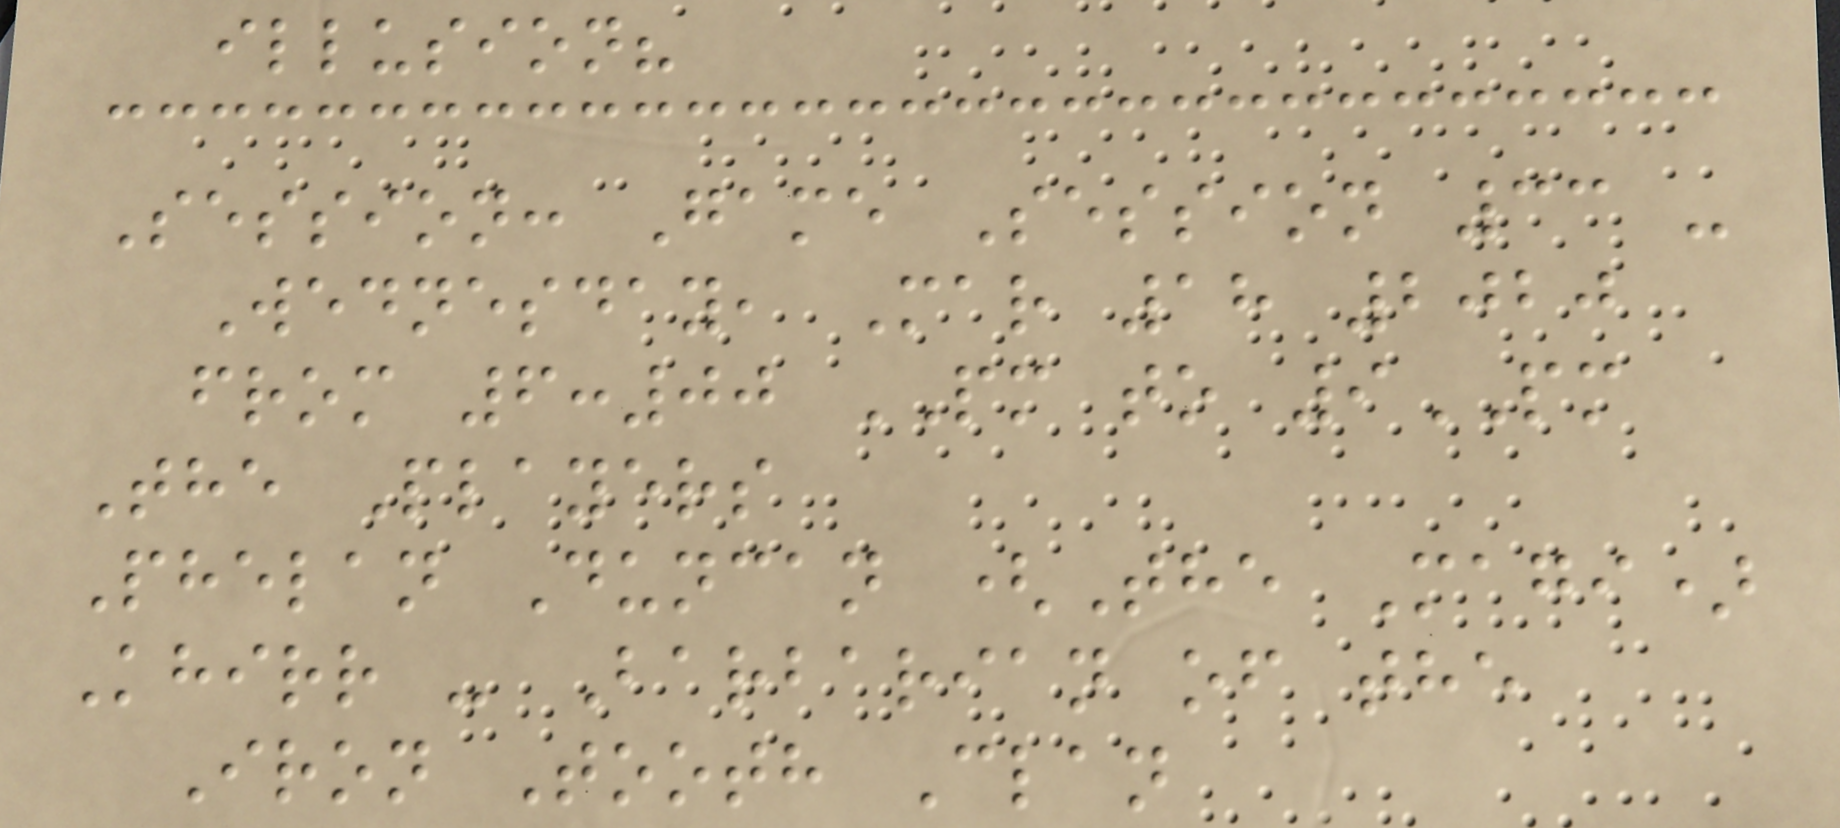illusion?
Session: Game Session 33 -
Wednesday, Mar 18 2020
from 6:00 PM to 9PM
The Players
Phelan Duncan (The Magi)
Khirr - Barbarian of the
Iron Tooth Clan
